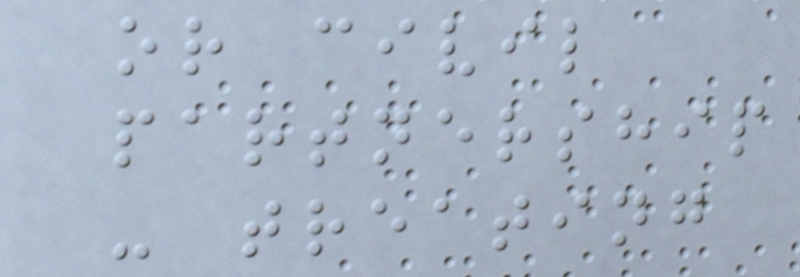or civil
partnership
- treating
